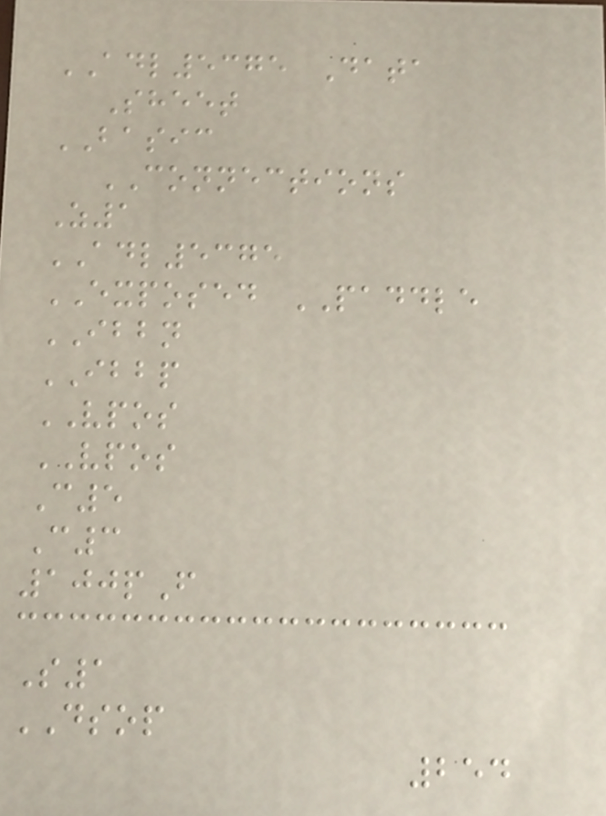ADL5375 Data
Sheet
BASIC
CONNECTIONS
Z1
ADL5375
EXPOSED PADDLE
IBBN
IBBP
VPOS
VPOS
C5
C3
100pF
S1
DSOP
254
